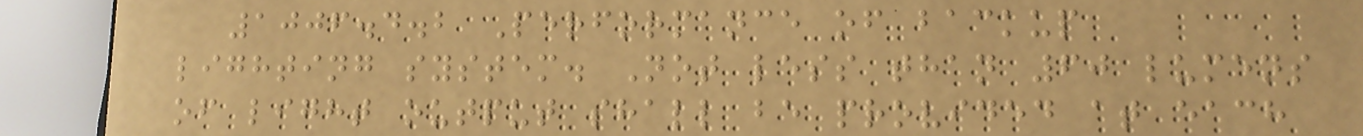1006.4.2 Performance of backup
lighting system. Not less than 60 lumens
of light output shall be provided at each
